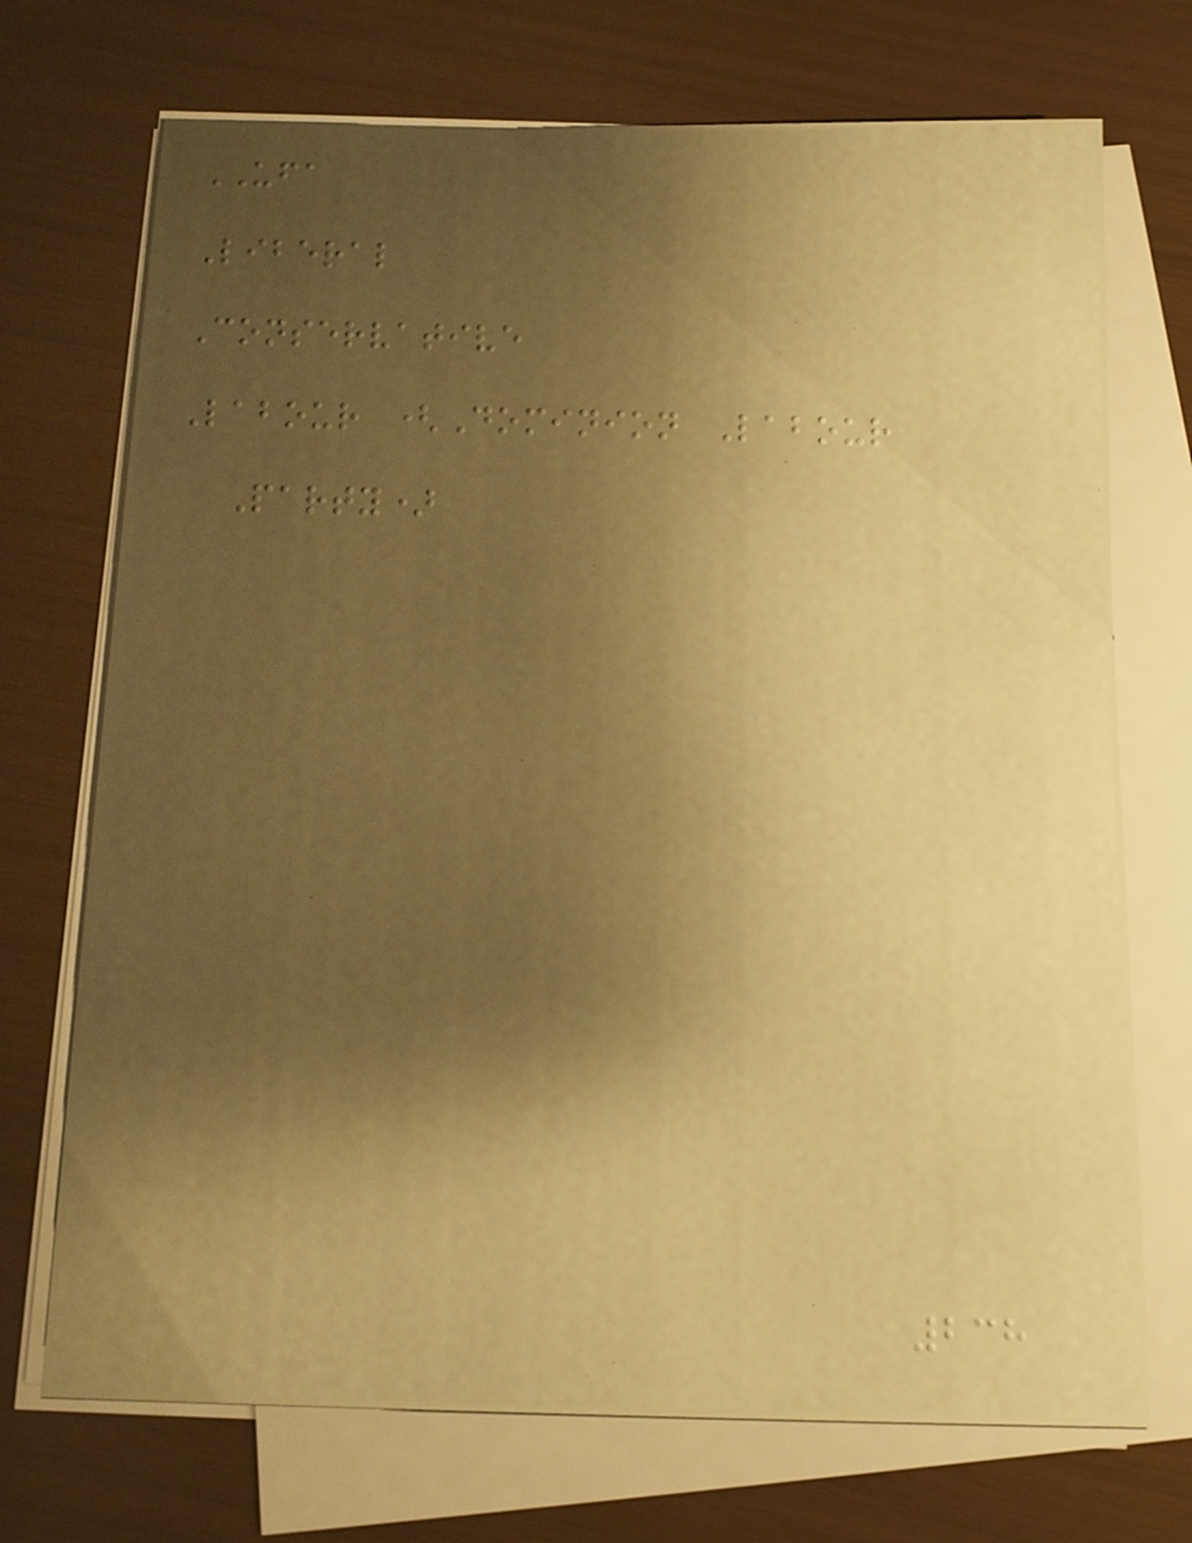UFA
Liberal
Conservative
Labour (Dominion Labour
Party)
238
